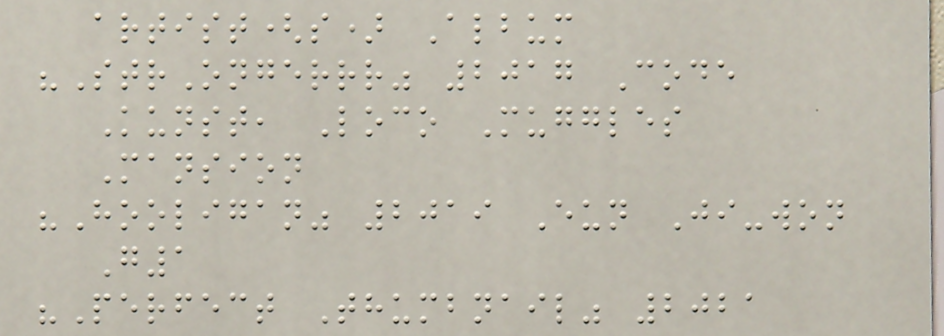artist(s) Album
"StrOngerrr" 2017 Code
Kunst, Loco Muggles
Mansion
"Hooligan" 2019 Eun Ji-won
G1
"Perfect Thumbnail" 2021
